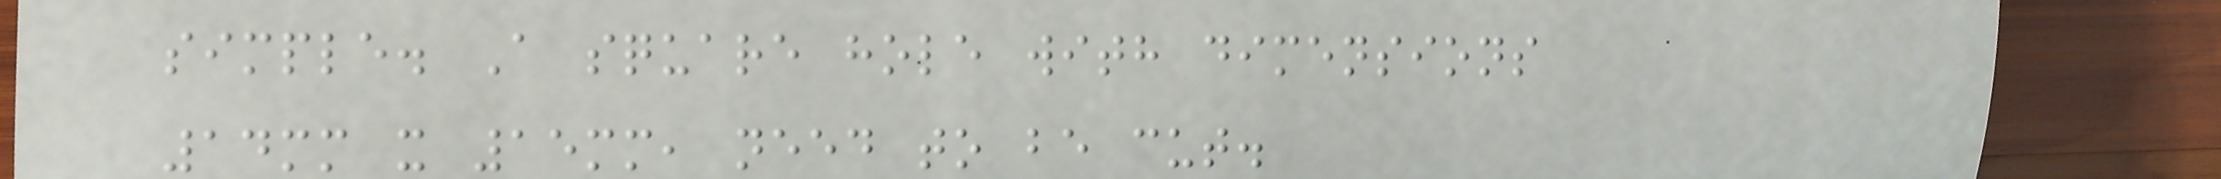simple. A square hole with dimensions
14mm x 15mm, need to be cut.
